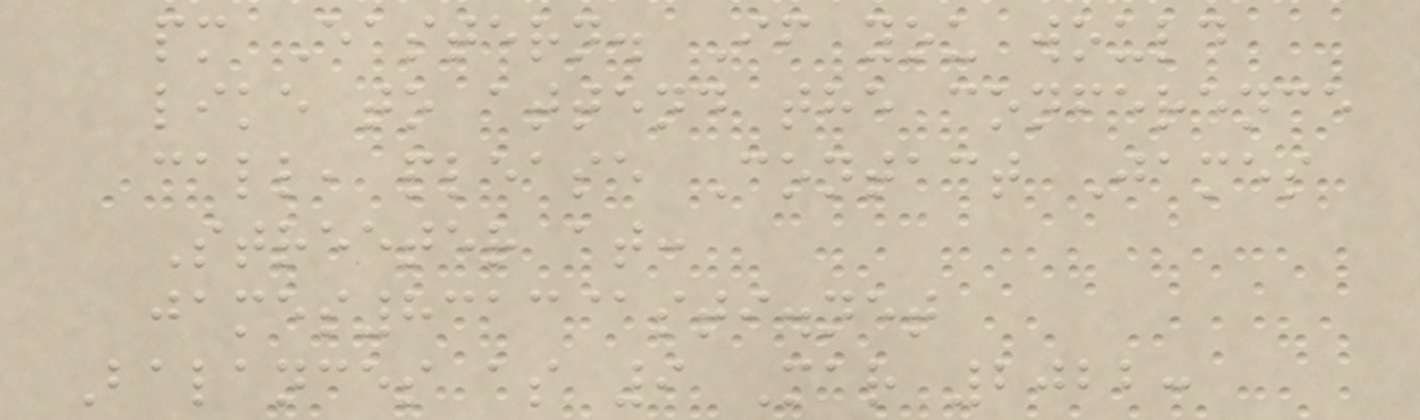pm Eastern. If you would
like to attend the conference
call, please Contact James
Streeter at:
james8313@sti.net
Balances as 9 Mar 2022:
